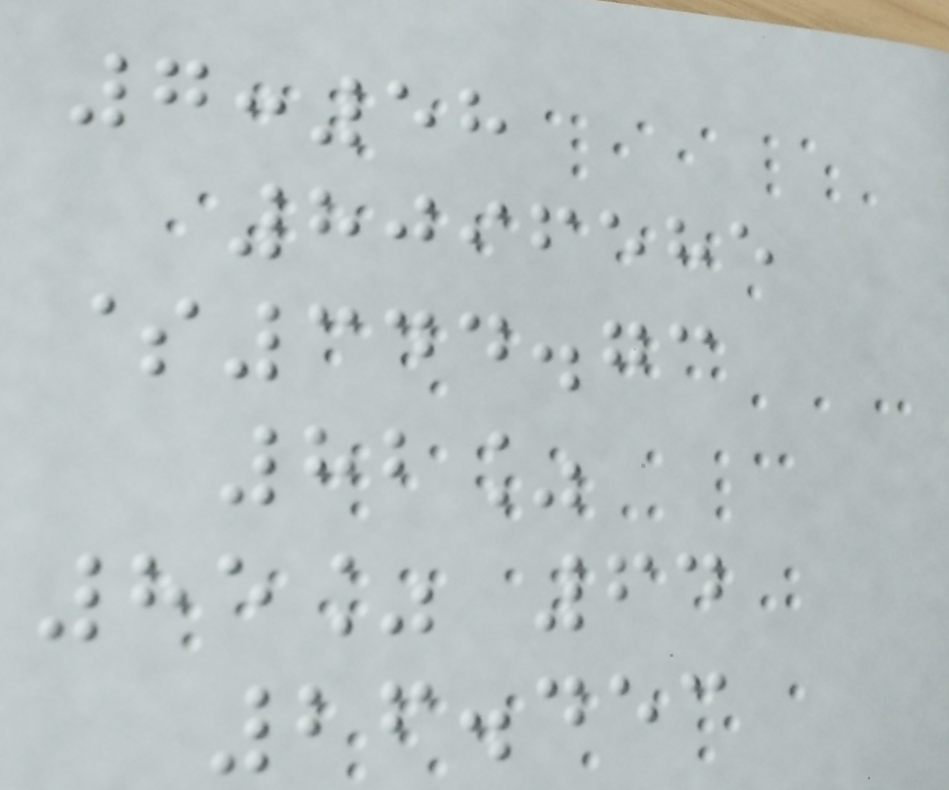7:58
8096585
$344.73
82%
85% 64
26.453
